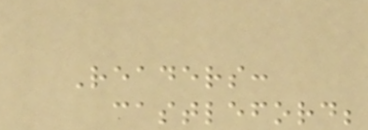Readers:
castleford;
